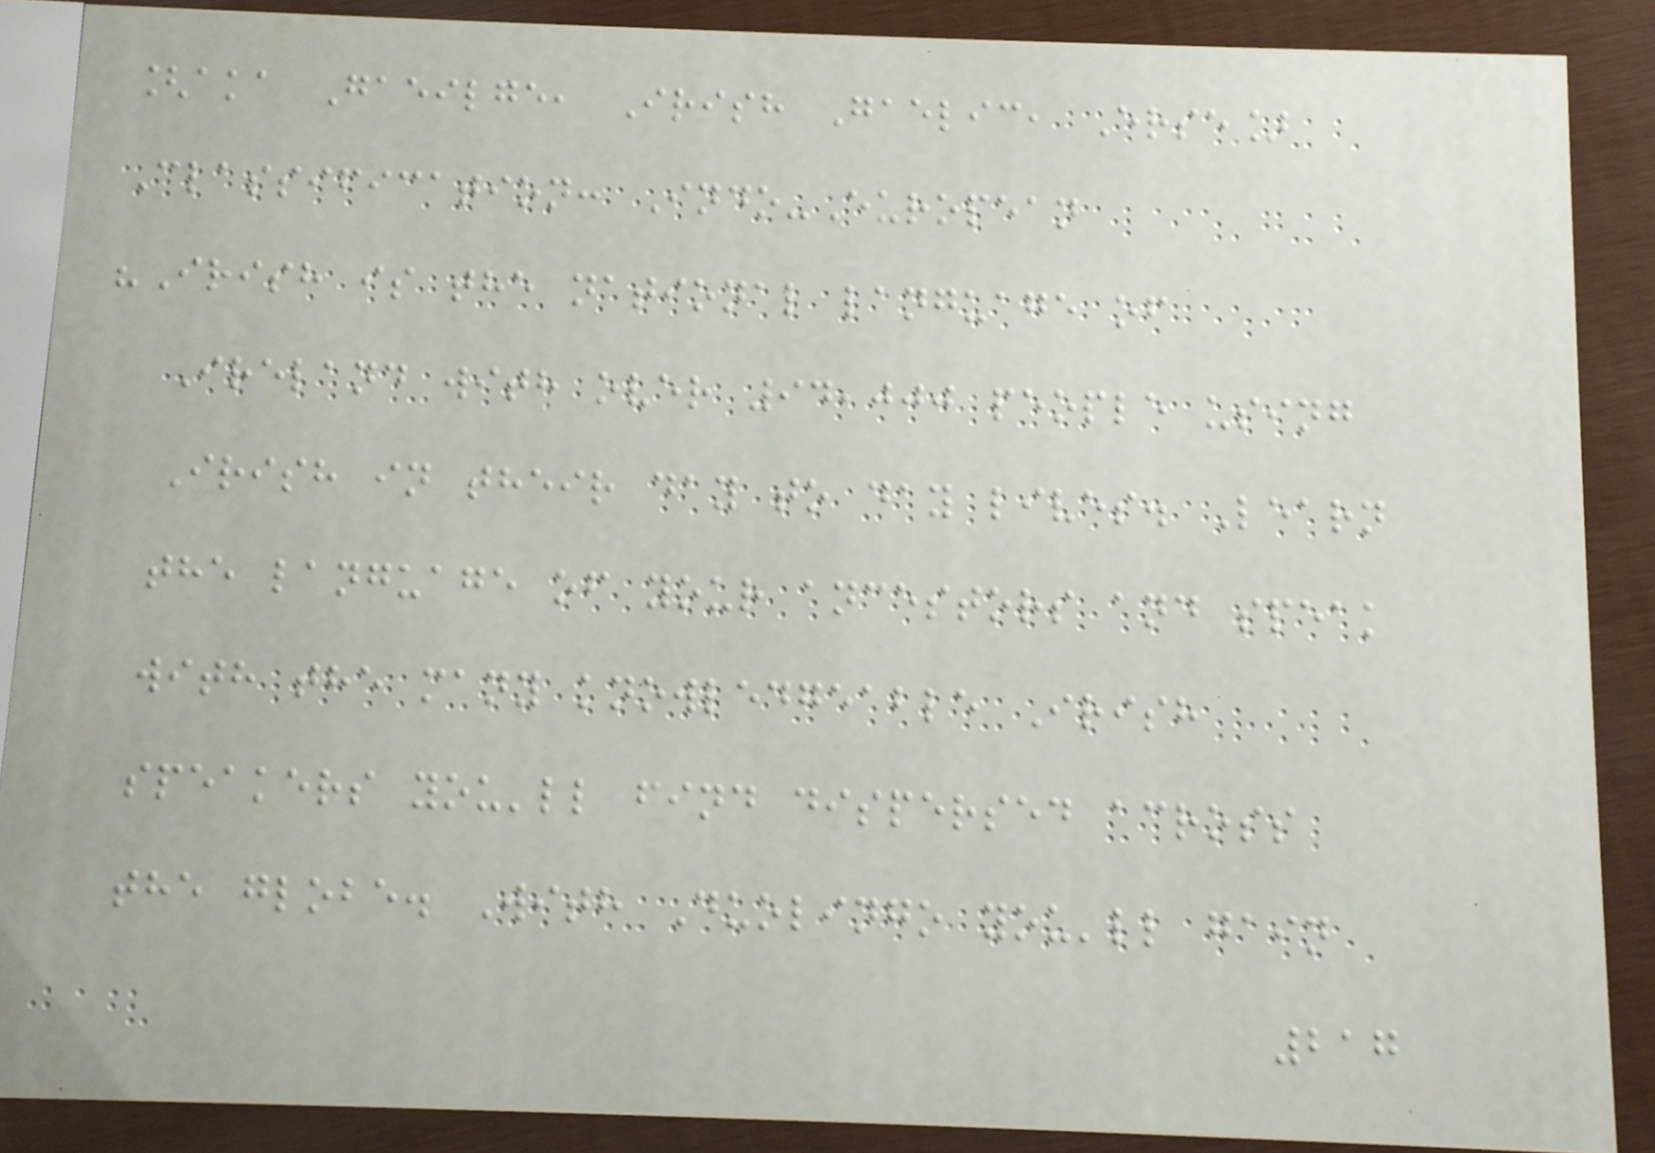[aka Gaeilge, Irish Gaelic, Erse]
Classification: Indo-European
"Irish is the national language of
Ireland with over 94,000 people using
Irish in their day to day lives. Learn
the language of your ancestors and speak
with the many knowledgeable Irish
speakers you'll find dispersed across
the globe. With Duolingo you'll gain
217
